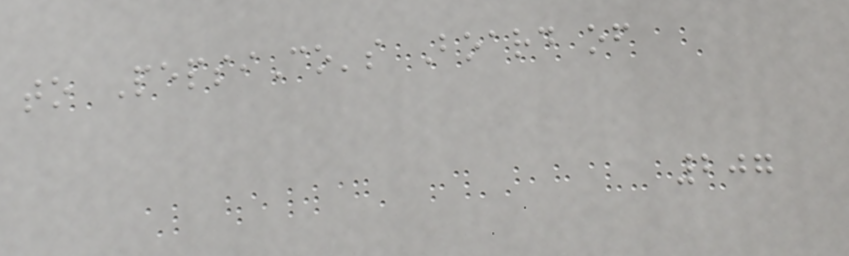to PepsiCo's Board of
207
